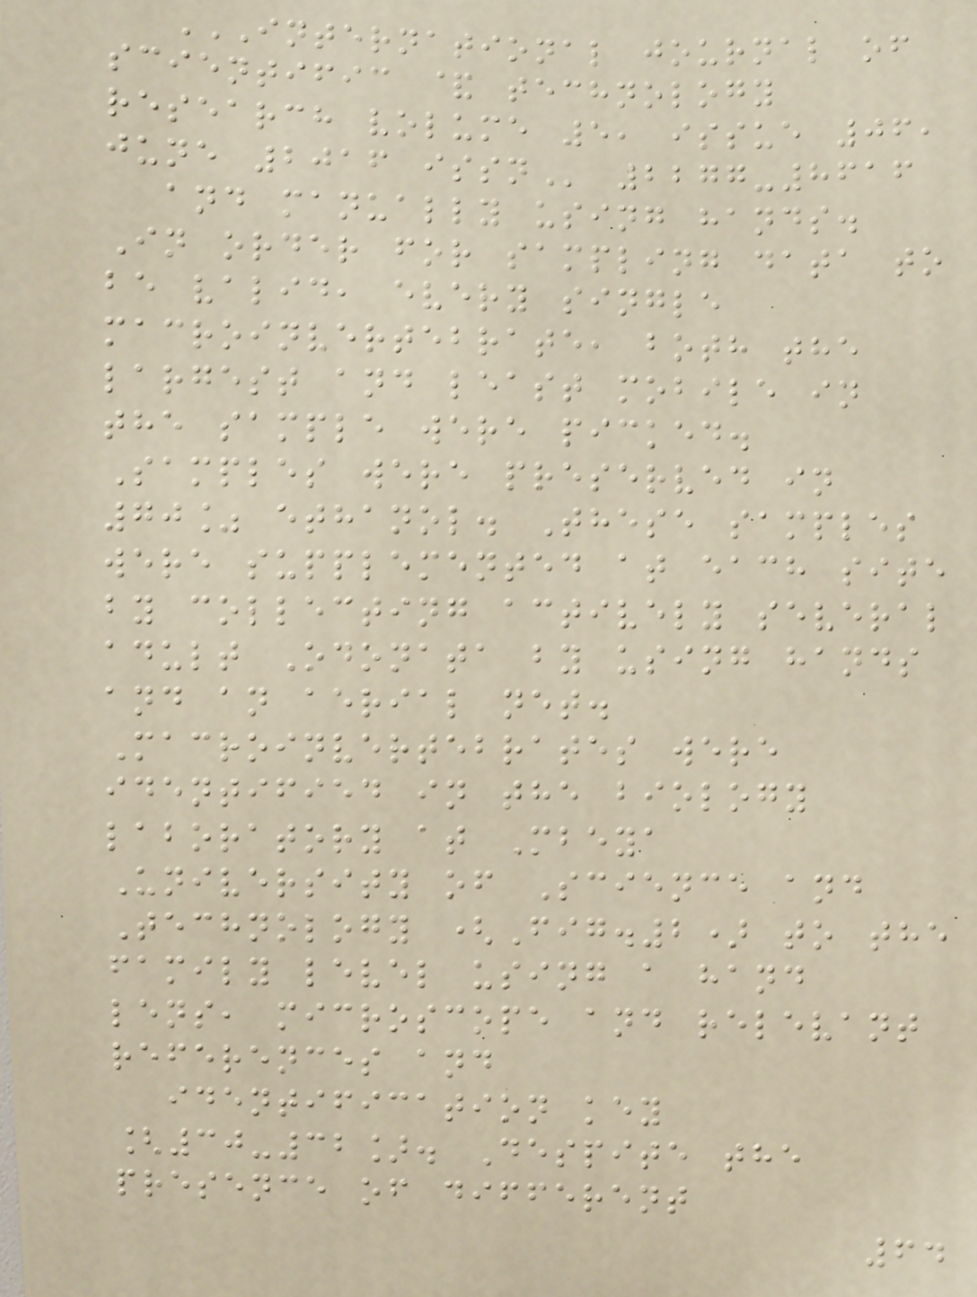INTERNATIONAL JOURNAL OF
SCIENTIFIC & TECHNOLOGY
RESEARCH VOLUME 5, ISSUE 06,
JUNE 2016 ISSN 2277-8616
and manually using hands.
In order for sampling data to
be valid, every single
macroinvertebrate, both the
largest and least mobile in
the sample were picked.
Samples were preserved in
70% ethanol. These samples
were supplemented at each site
by collecting actively several
adult Odonata by using hands
and an aerial net.
Macroinvertebrates were
identified in the biology
laboratory at Mbeya
University of Science and
Technology (Fig.2) to the
family level using a hand
lens, microscope and relevant
references and
identification key
[30-32]. Despite the
presence of different
64
